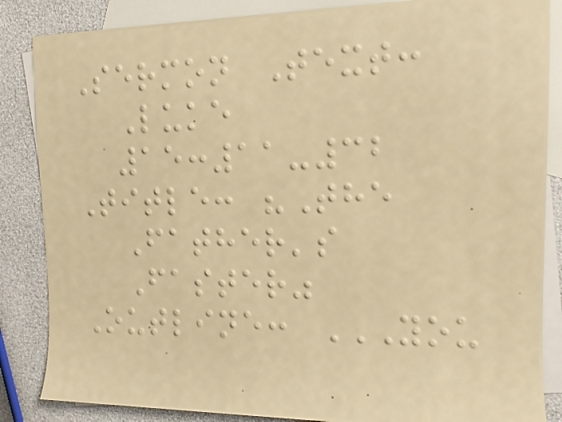Sermon Text:
Luke
15:11-32
Title: "The
Father's
Faster"
Outline: YOU
